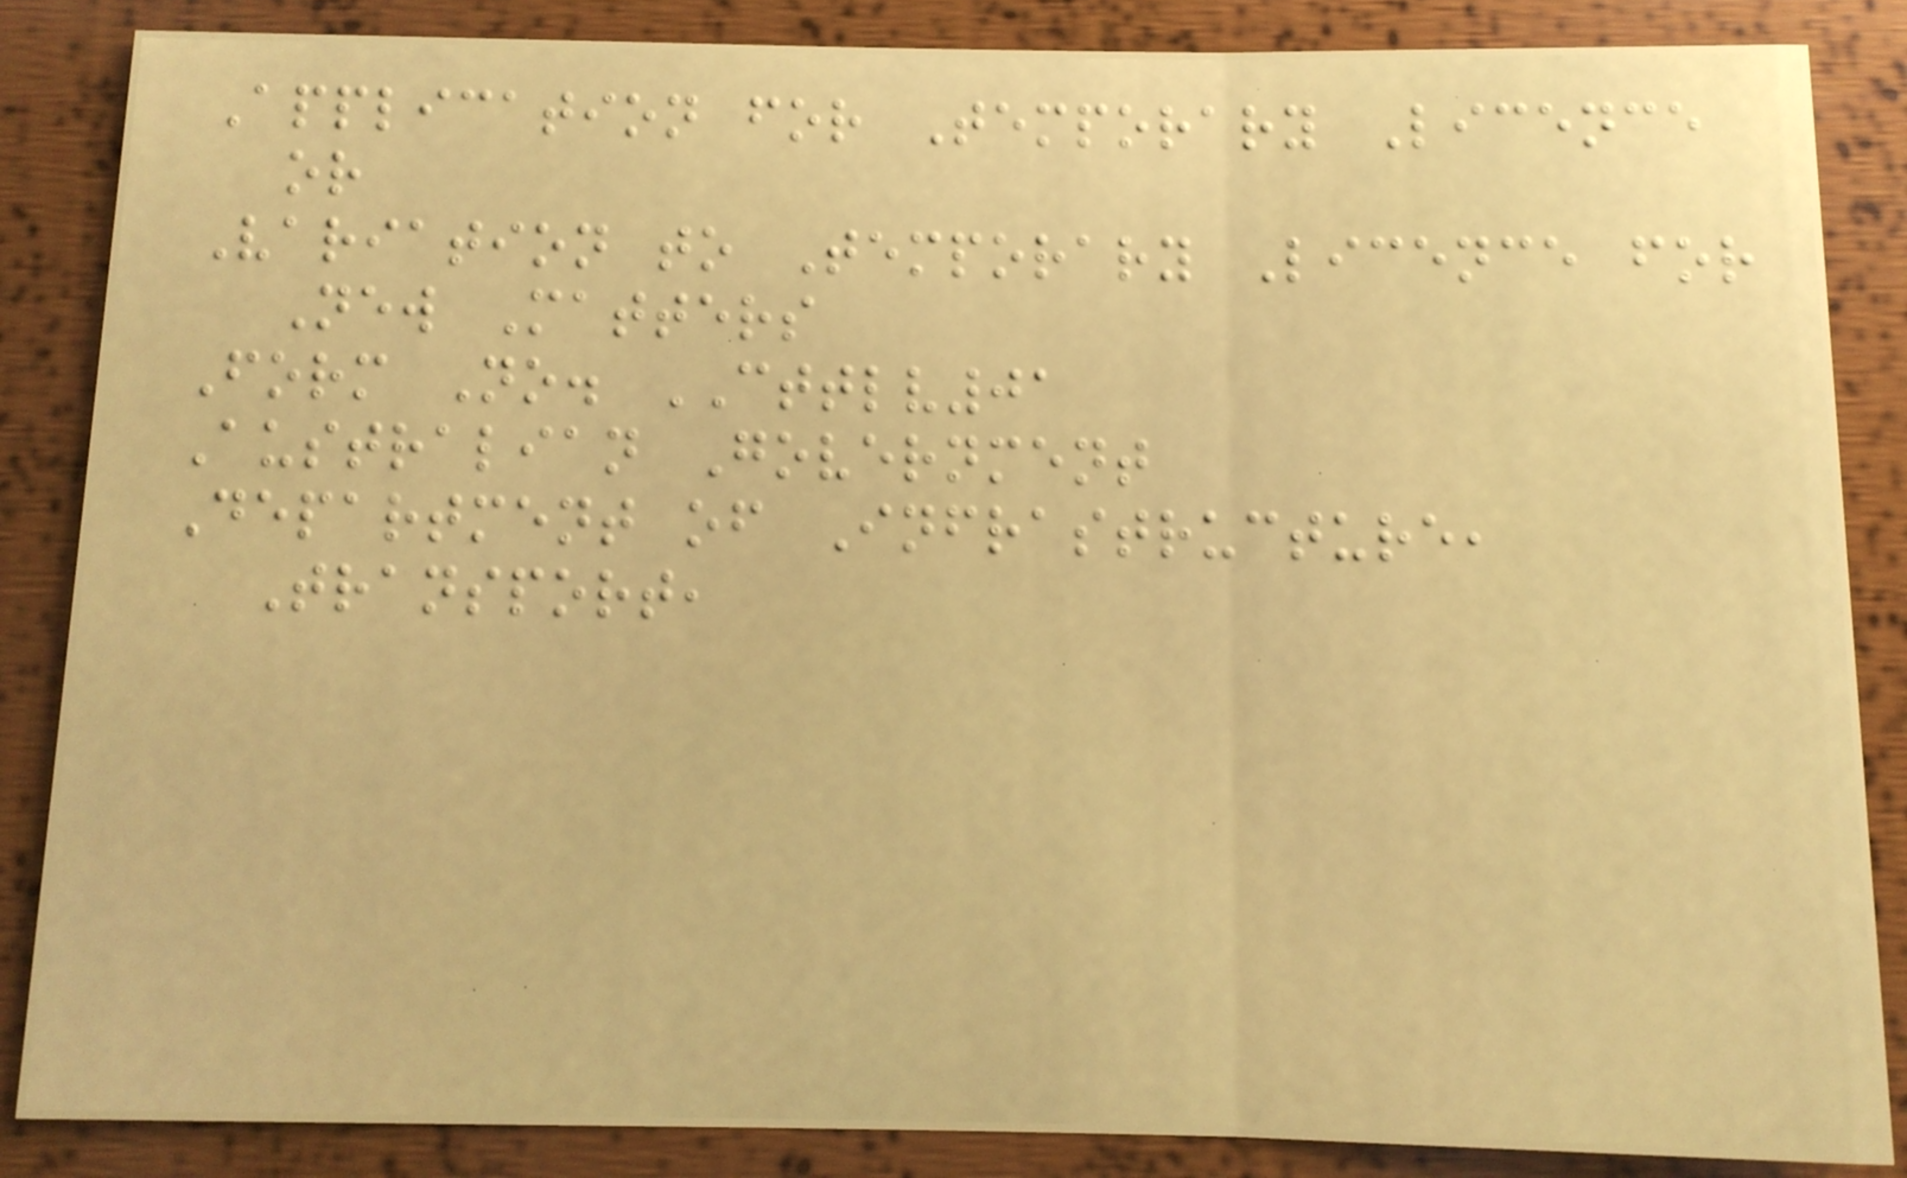Application for Temporary Licence
or
Variation to Temporary Licence for
New Matters
Form No. CTTLV01
Australian Government
Department of Infrastructure,
Transport,
